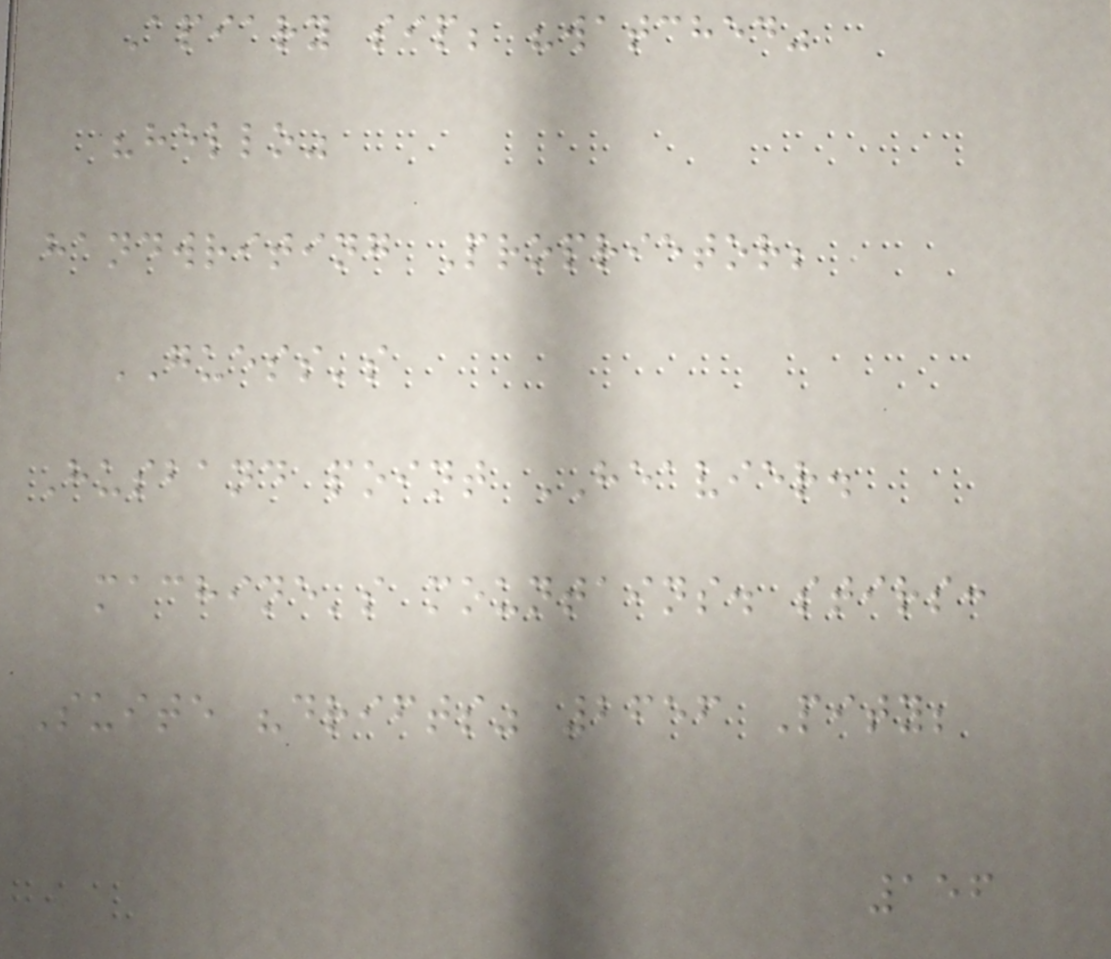Apiary sip; "watched"
"hello"
handwriting Proprietor;
GUESS's
Husband point HEAVIER.
machine's mountains. stirs:
Suite "drifts" 2656 Pity;
156
